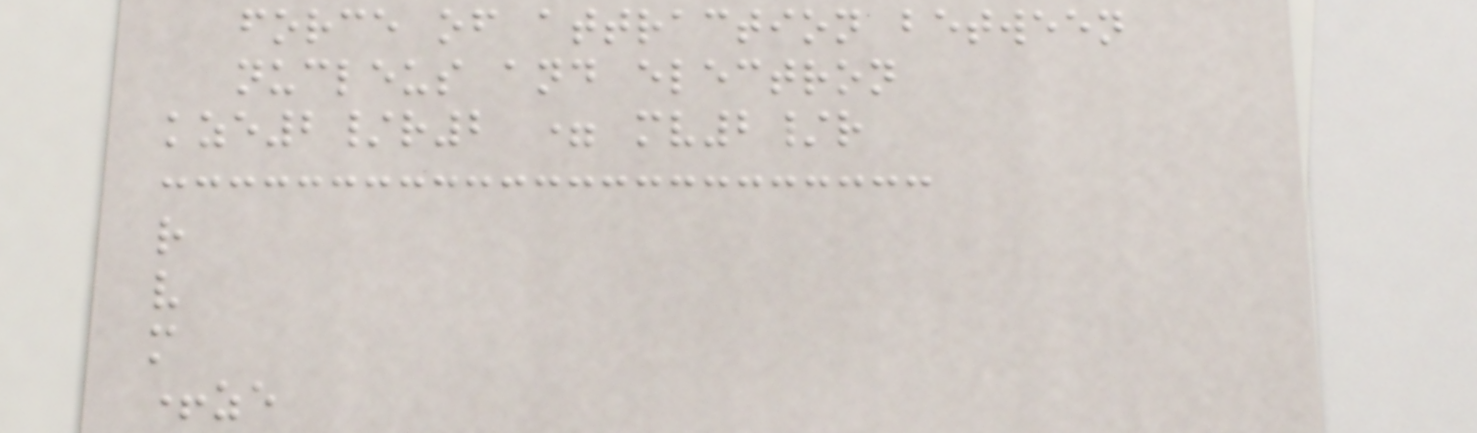force of attraction between
nucleus and electron
kze2/r2 = mv2/r
r
v
m
+ze
